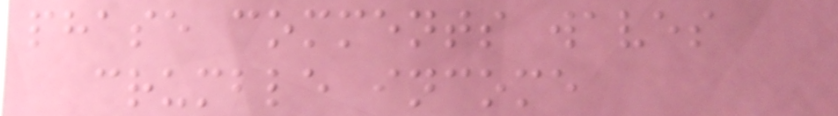phase comments waves
crumble income
